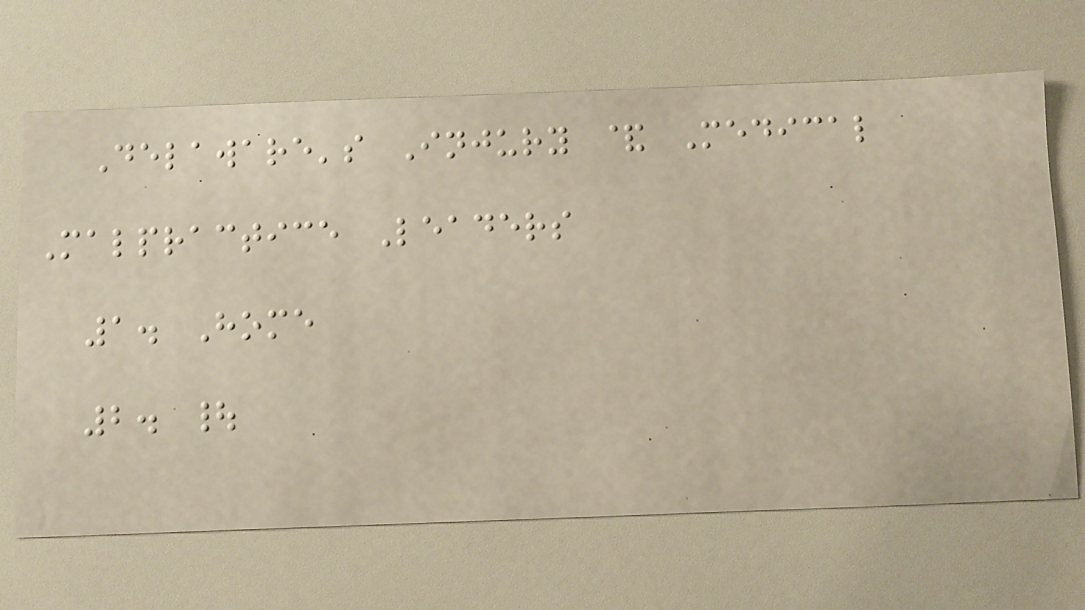Delaware's Injury & Medical
Malpractice Leaders
1. Home
2. |
